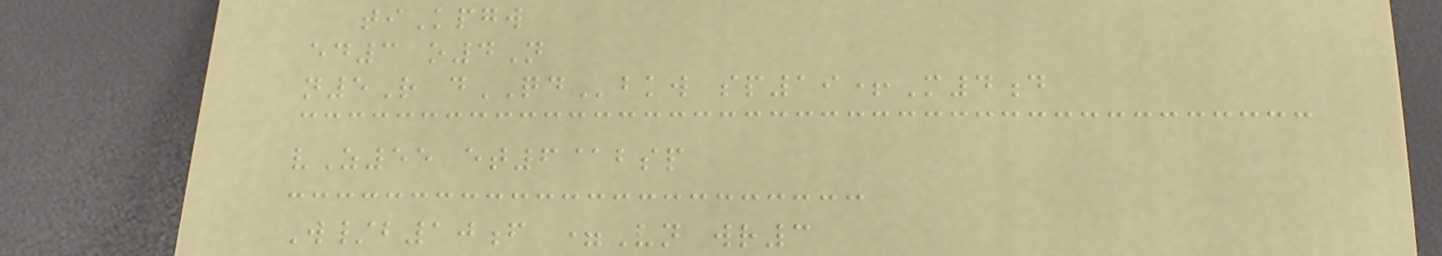tiKpgw
ed3 o4N
n5R dQDbkw sp19+M4d
vZ55 et6@bsp
W/b10f =Vn wr3
